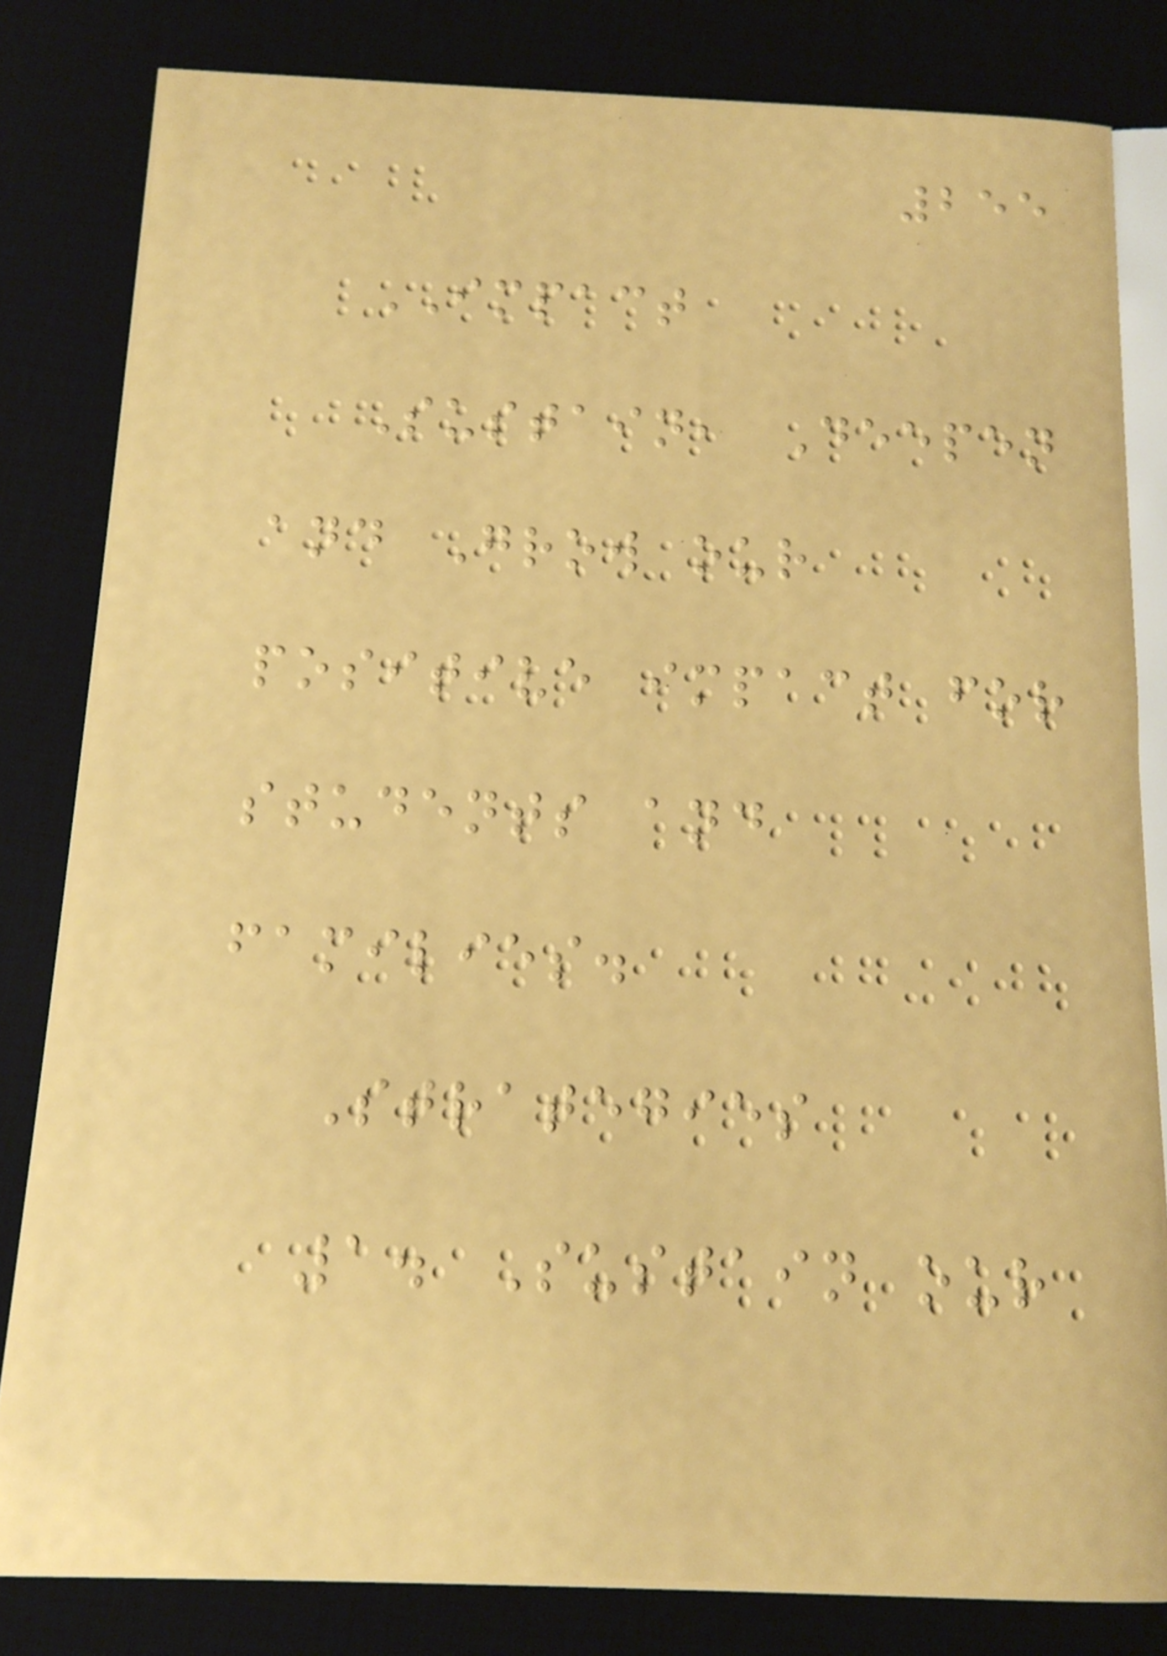255
IMPACT
Sustain, Deepen
and Grow our
positive impact for
students and
families.
Strategies
1. Sustain our
